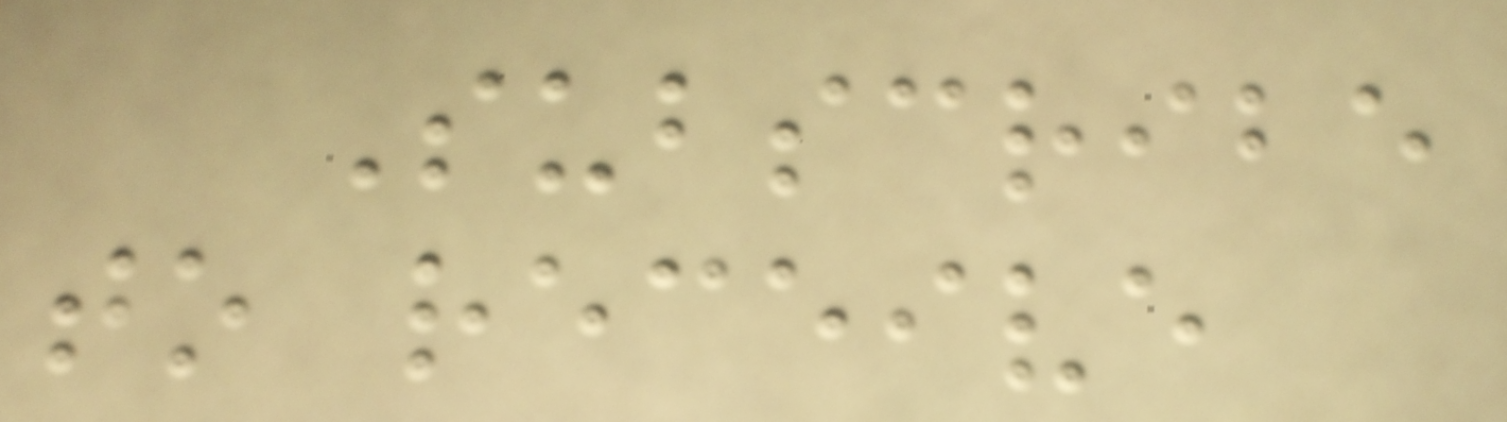Subscribe
to receive
